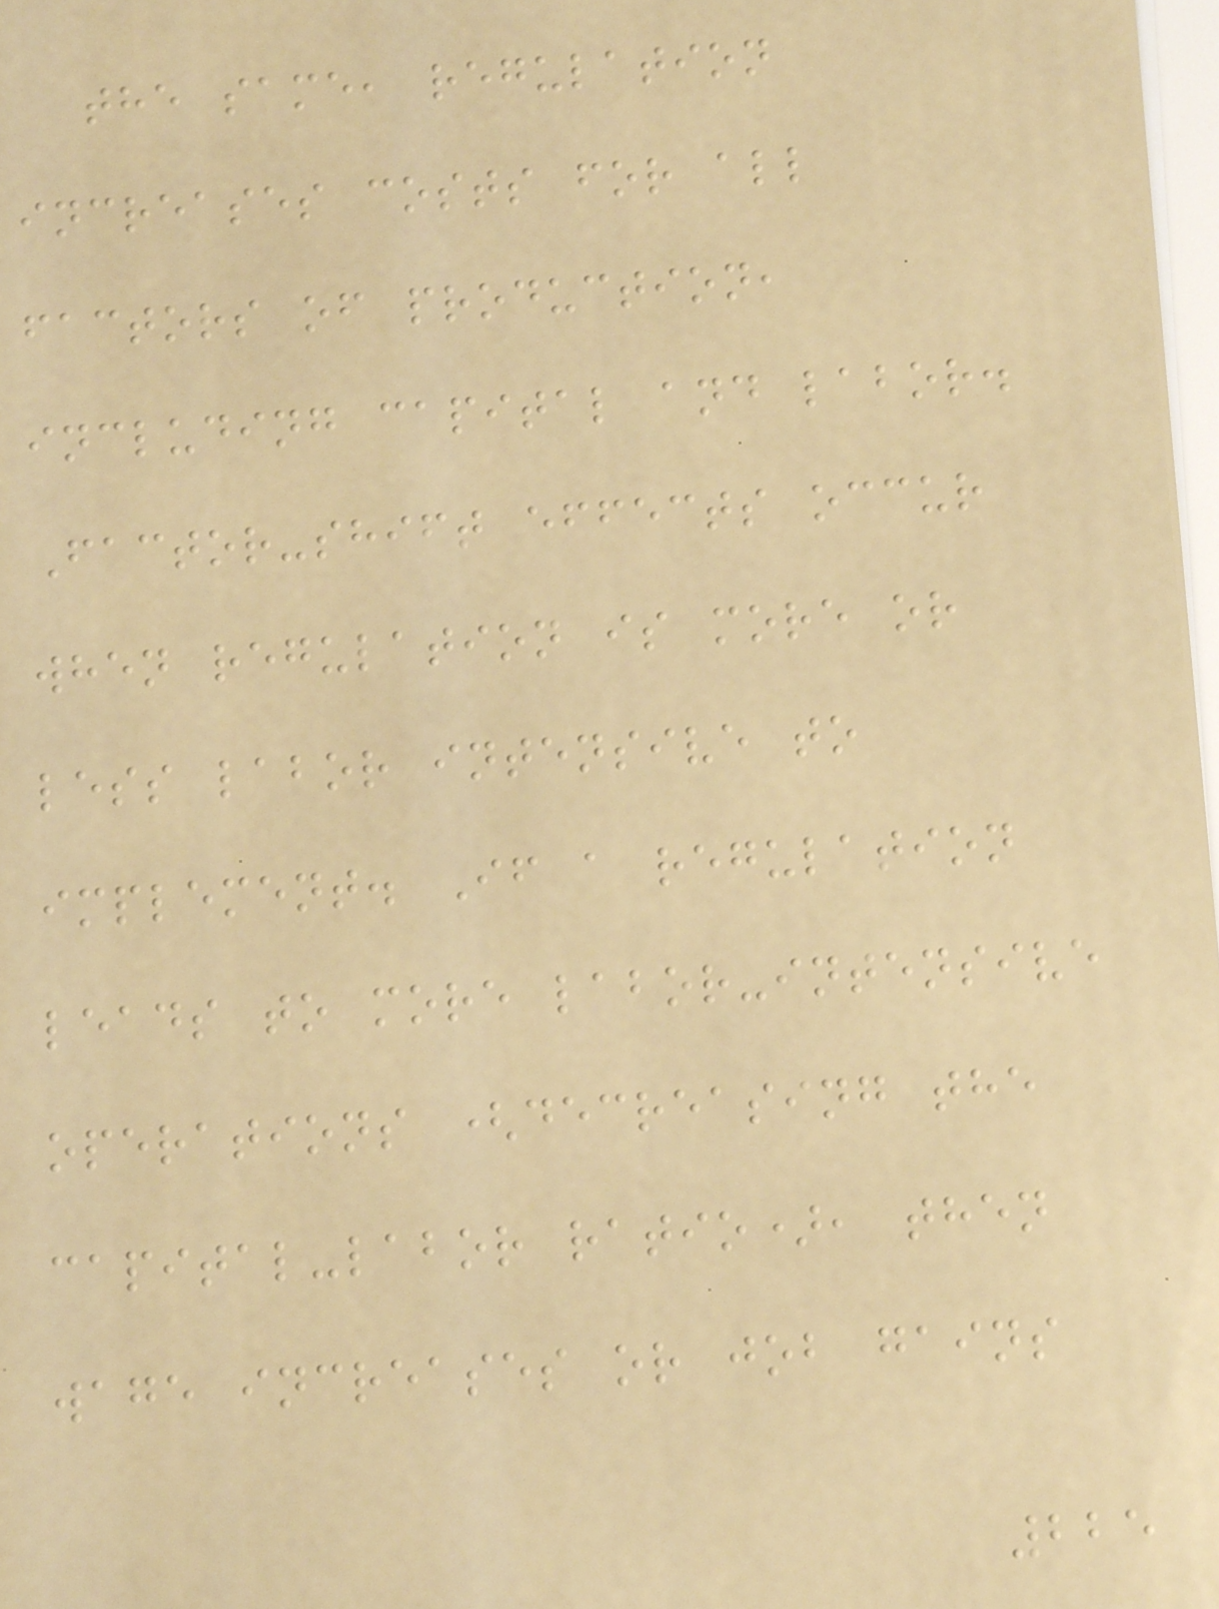the same, regulation
increases costs for all
factors of production,
including capital and labor.
Factor-shift effects occur
when regulation is more or
less labor intensive to
implement. If a regulation
leads to more labor-intensive
operations (decreasing the
capital-labor ratio), then
wage increases or job gains
225
